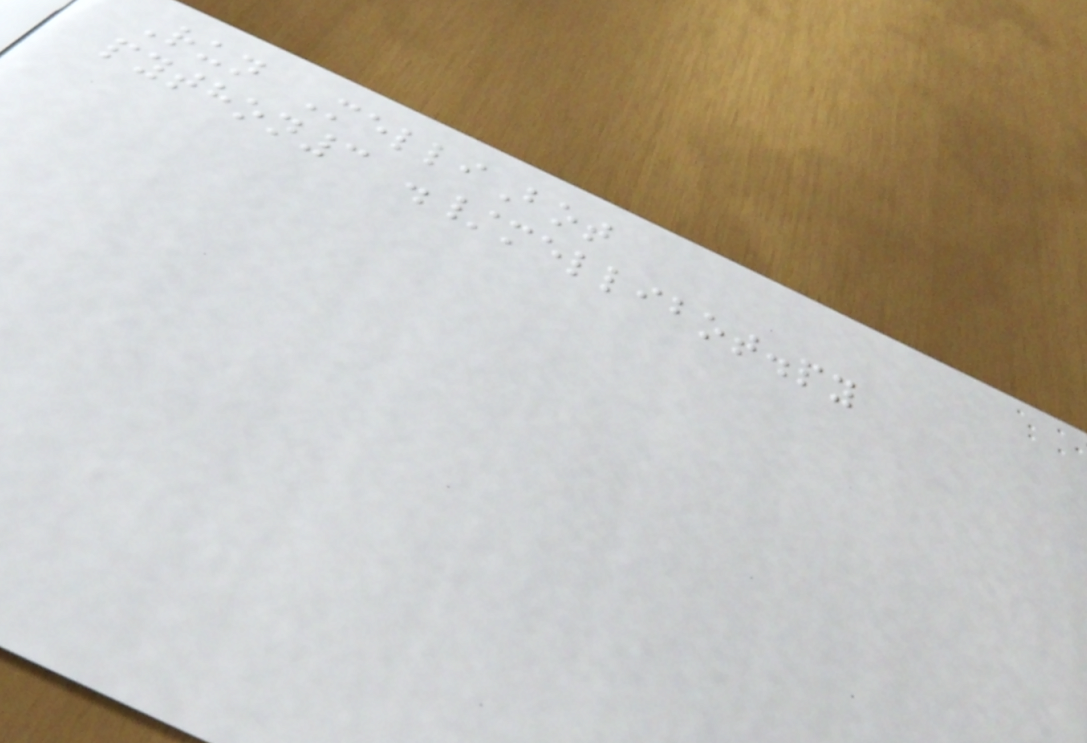Run MelliBot
python3 ./mellibot.py
